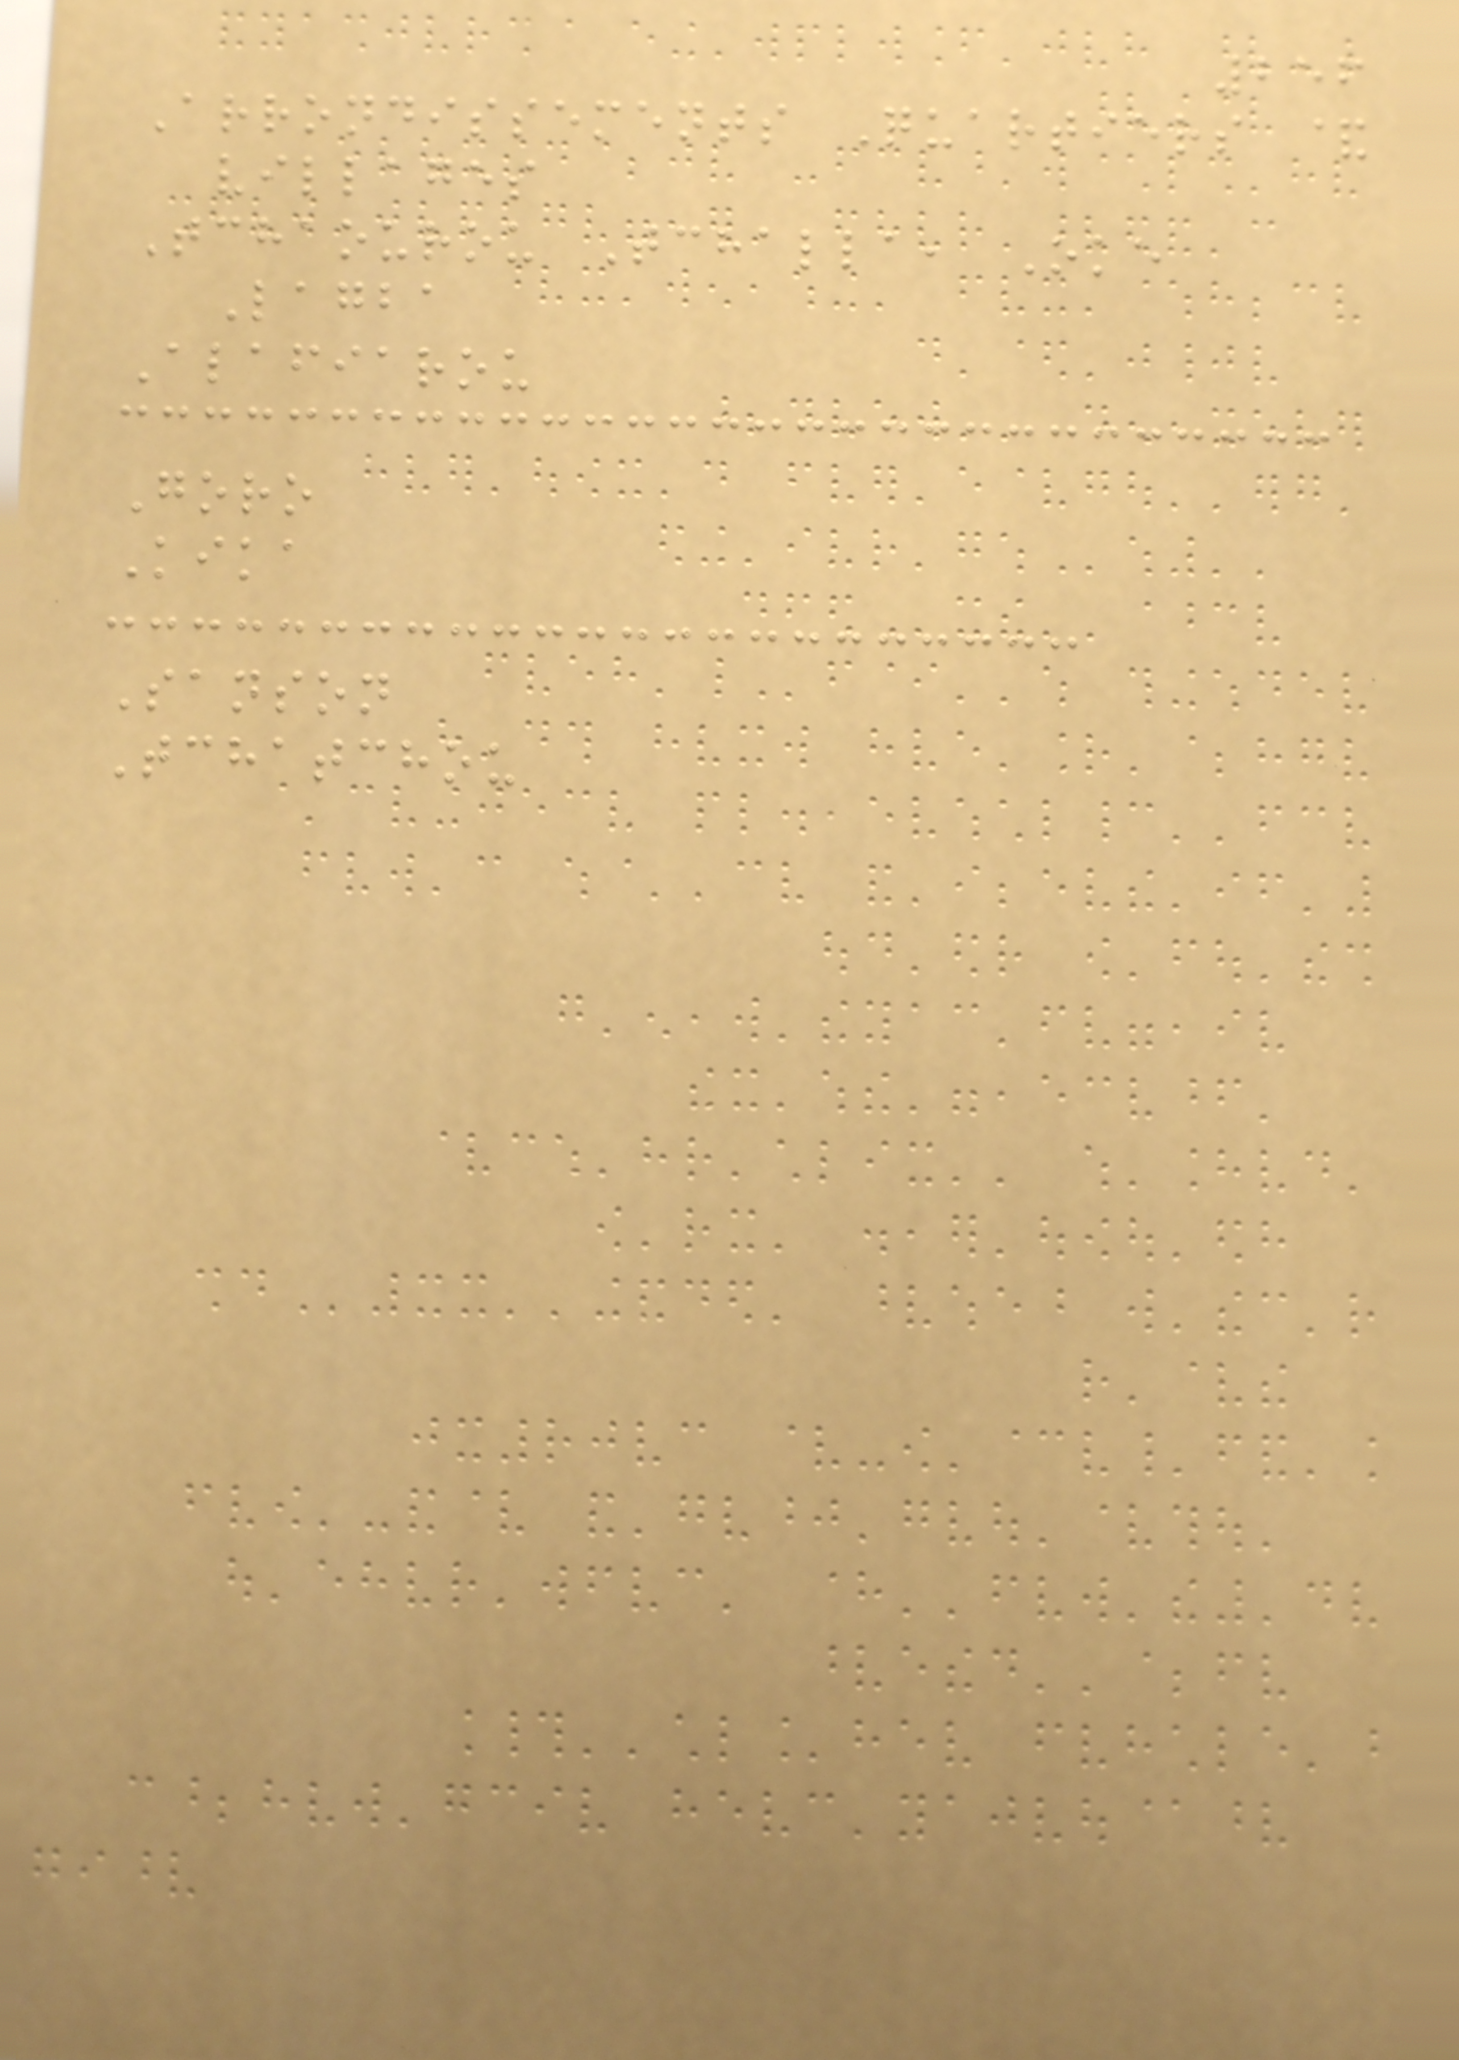256
Arrondissements Quartiers &
villages
Tchaourou Tchalla, Oke
Lagba
Alafiarou
Goro
Kika
Sanson
Tchatchou
